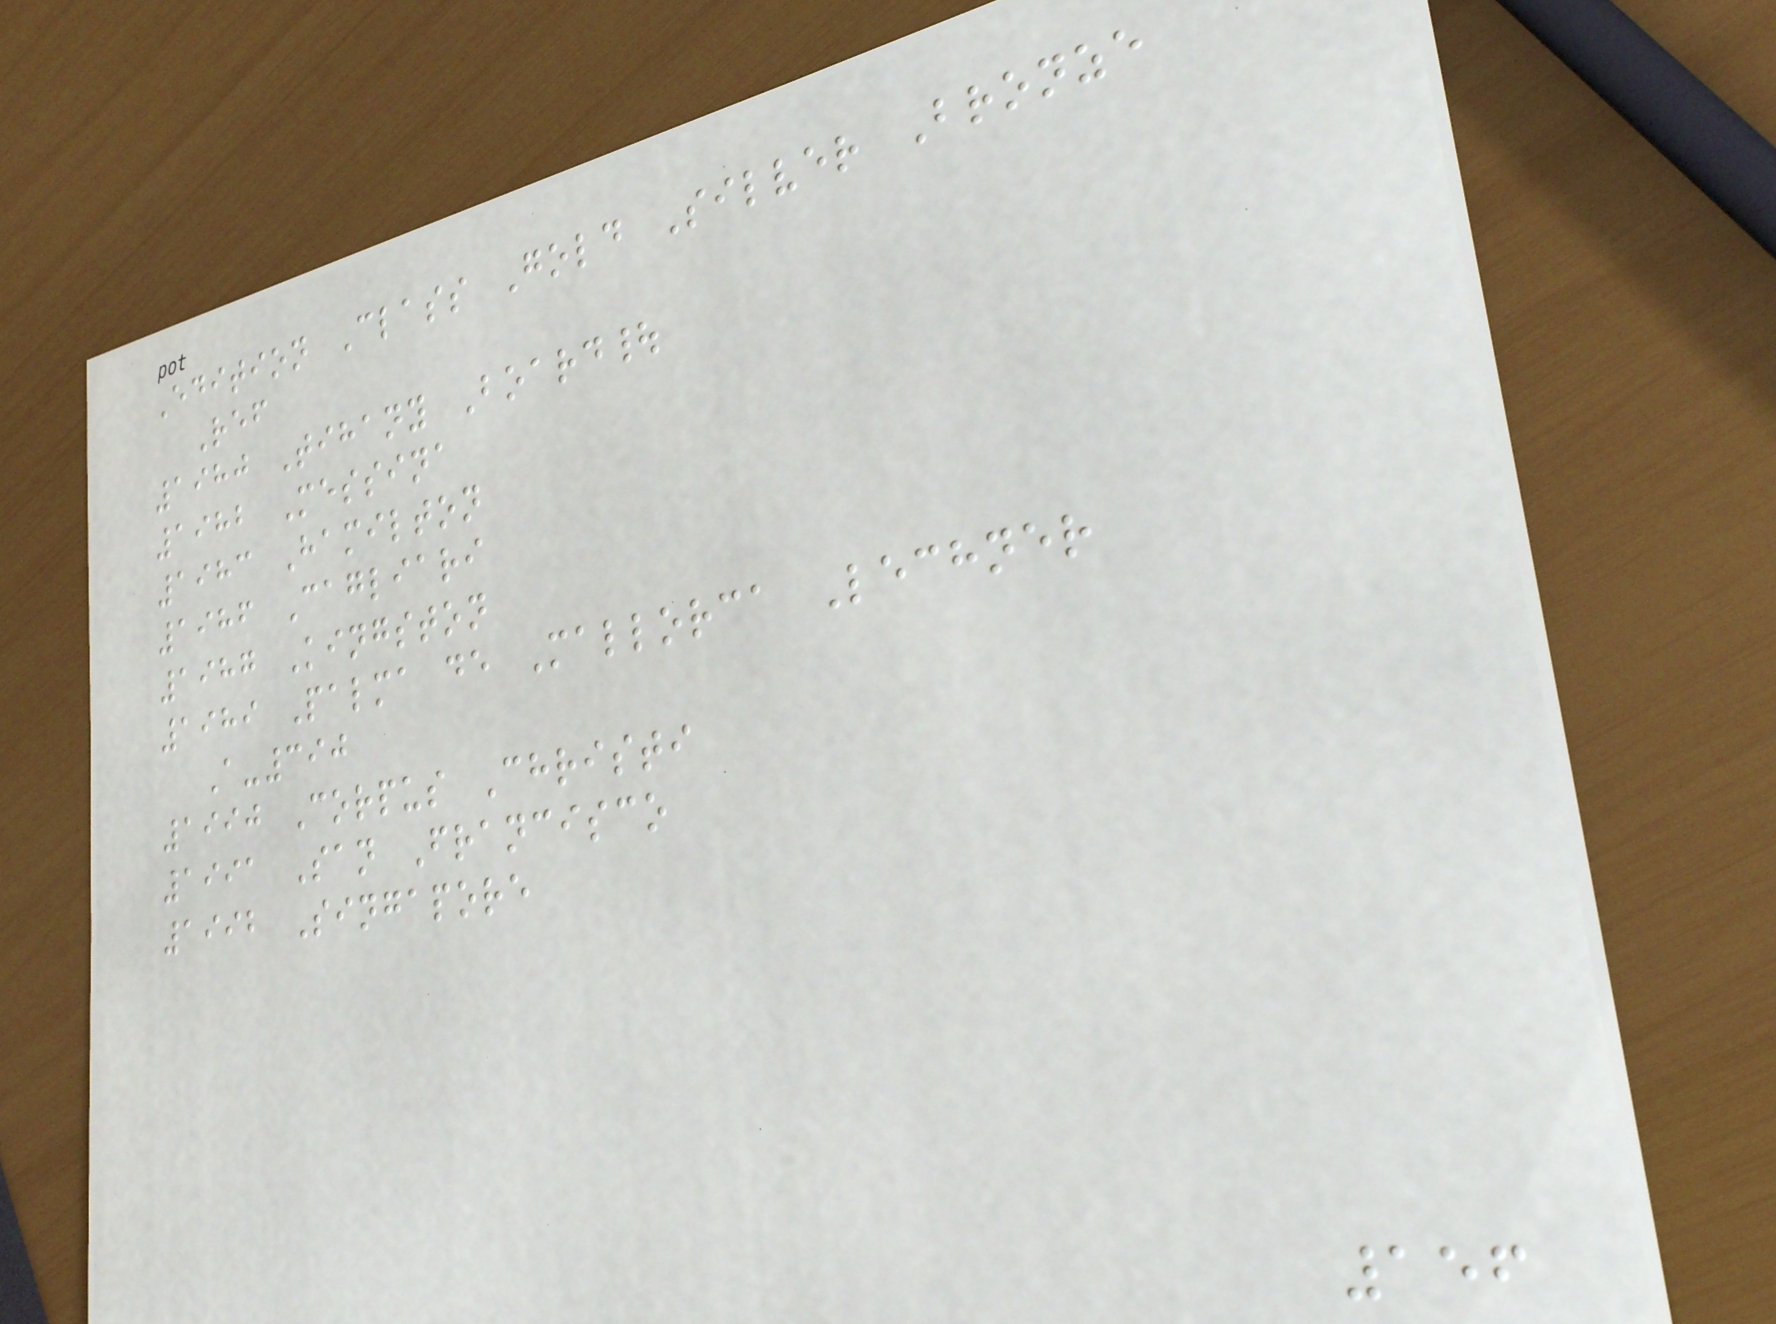Edition Class Gold Silver Bronze
Ref
1980 Tihany Board|
1982 Messina
1983 Hamilton
1986 Cagliari
1987 Kingston
1989 Palma de Mallorca Lechner
A-390
1990 Corpus Christi
1991 San Francisco
1992 Singapore
156
